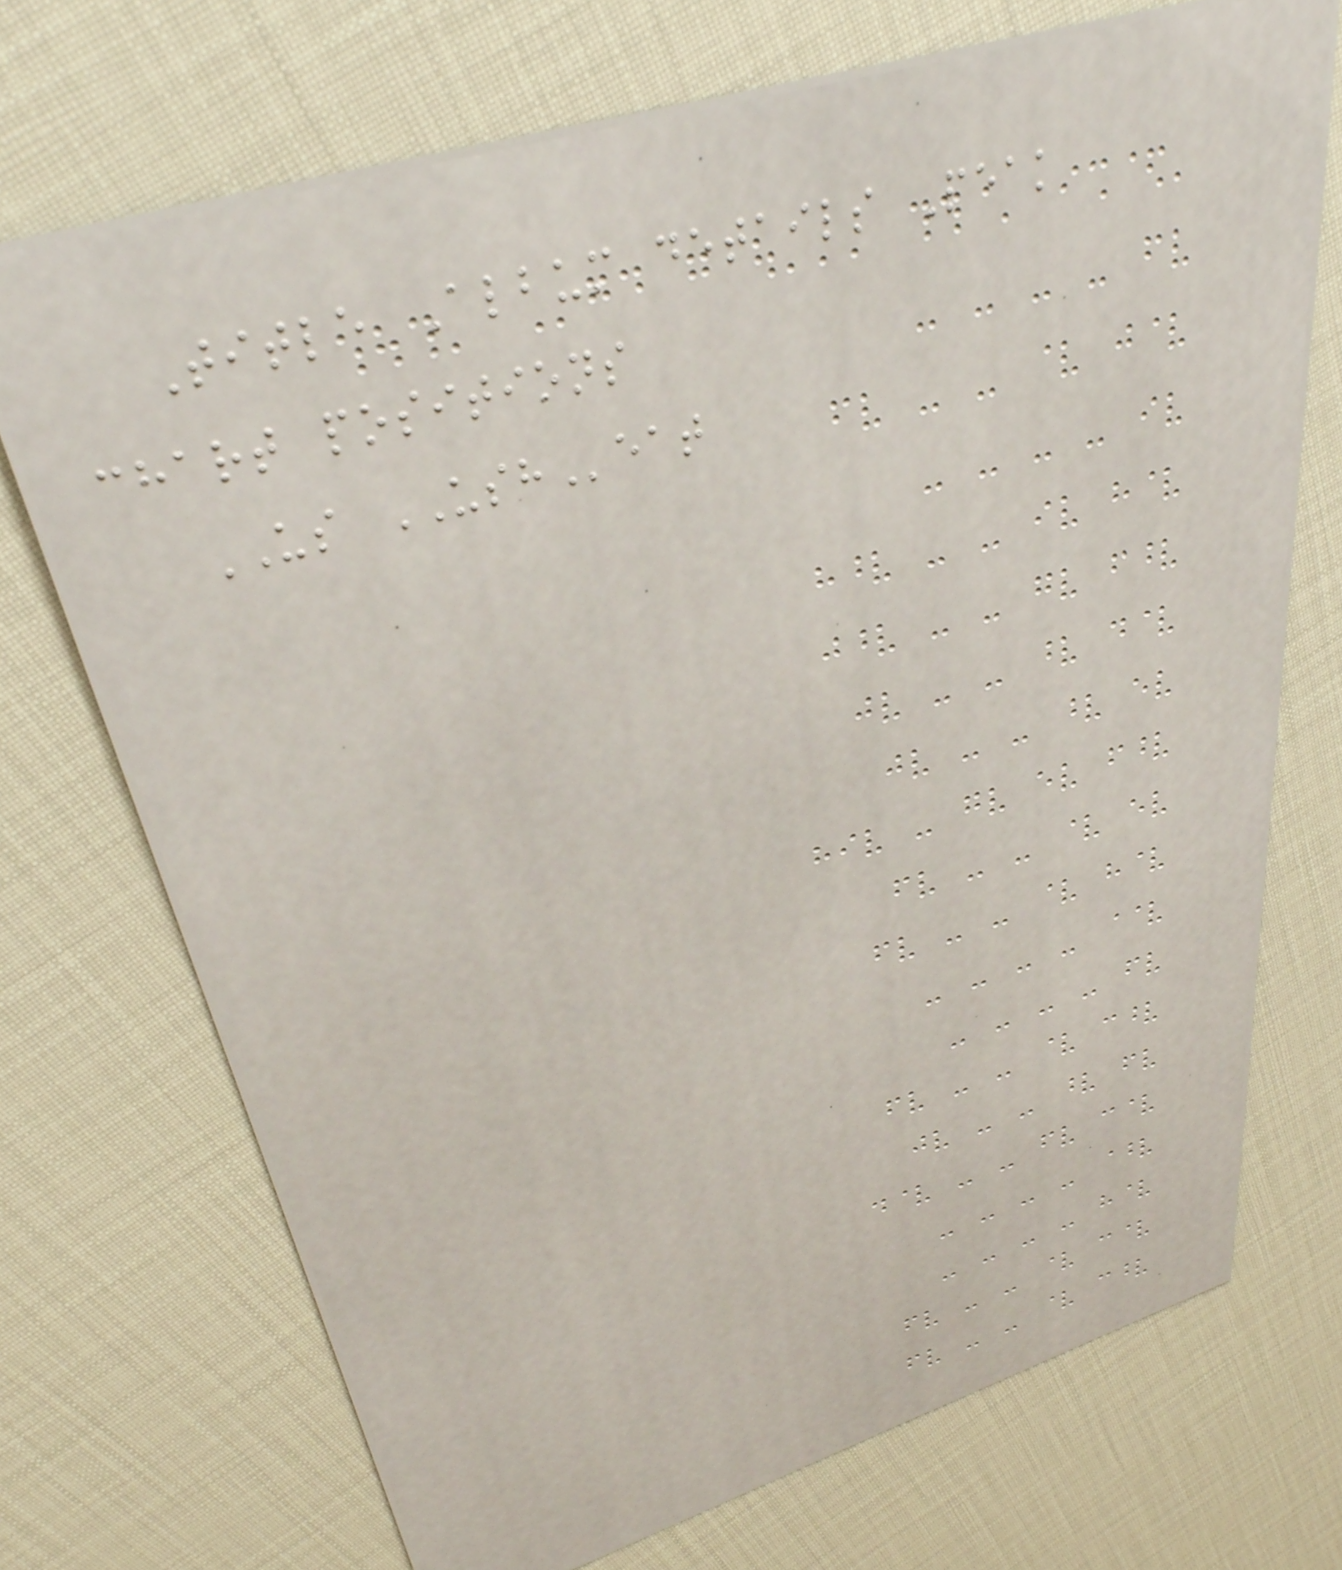Title Album details Peak
chart positions
US USHeat
